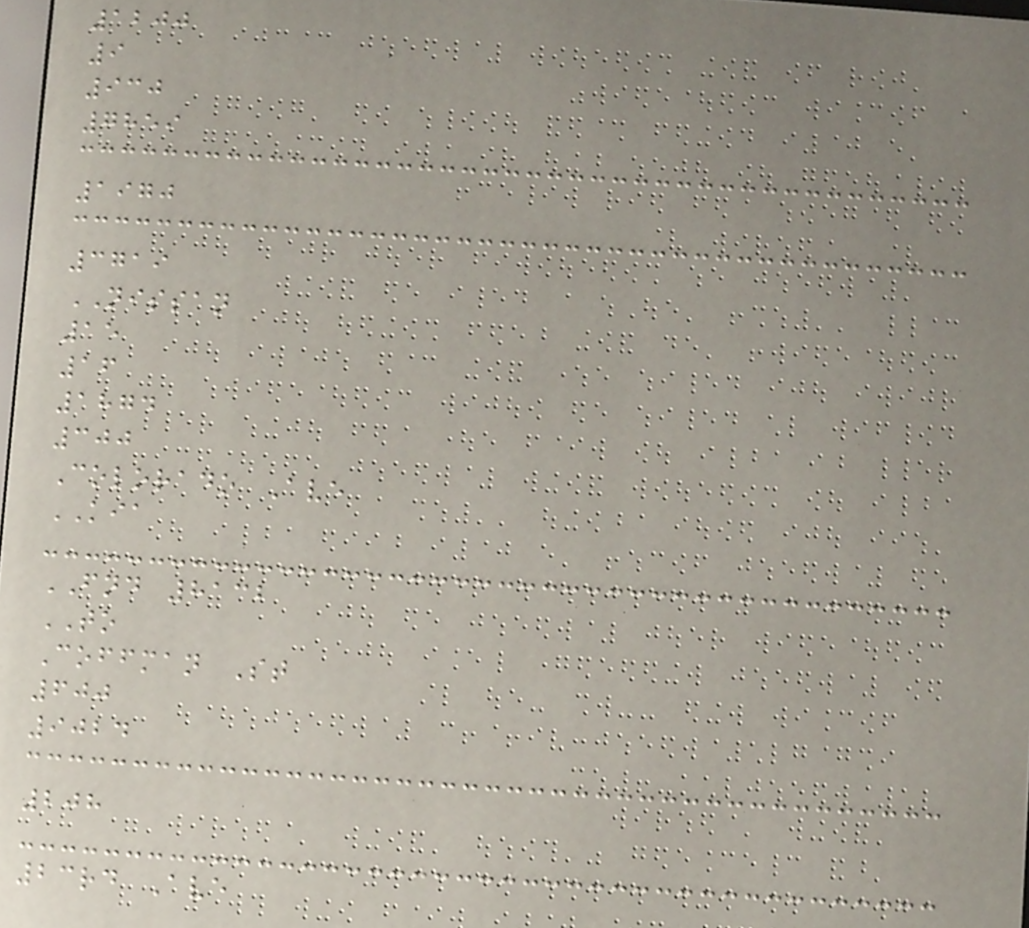1200
9
930
7859
1970
3719
NISSAN
15
16
1874
300
Colorado Ave
KIA
FND 8132
TO
Coffman St
600
9024
208
23rd Ave
